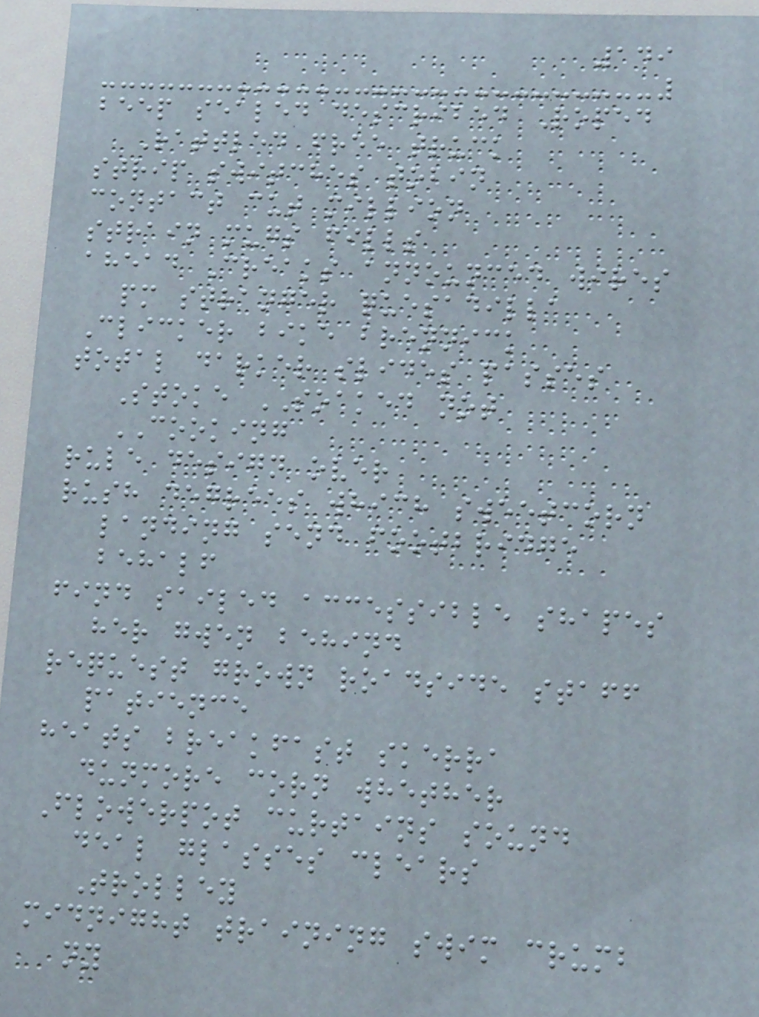149
beep sealed described Roped
Rattled free truck
strip switches tobin
contact cut million
strain mugs fills
ahead Creaks announced wires
pm stranger quesadilla
Clicker bike brennick
total darker slides passes
Stoke SOAKED not
COOKING
rule design over
rush degrees which sweetcorn
landing send footbridge
behalf
find sailed accessible shapes
her gwen behind
request grown roadside staff
patience
heats breakfast skerra
dunmore corn whether
Flowerpot curtains sound
deal glasses clears
Trolley
midnight training swim crumb
ny
